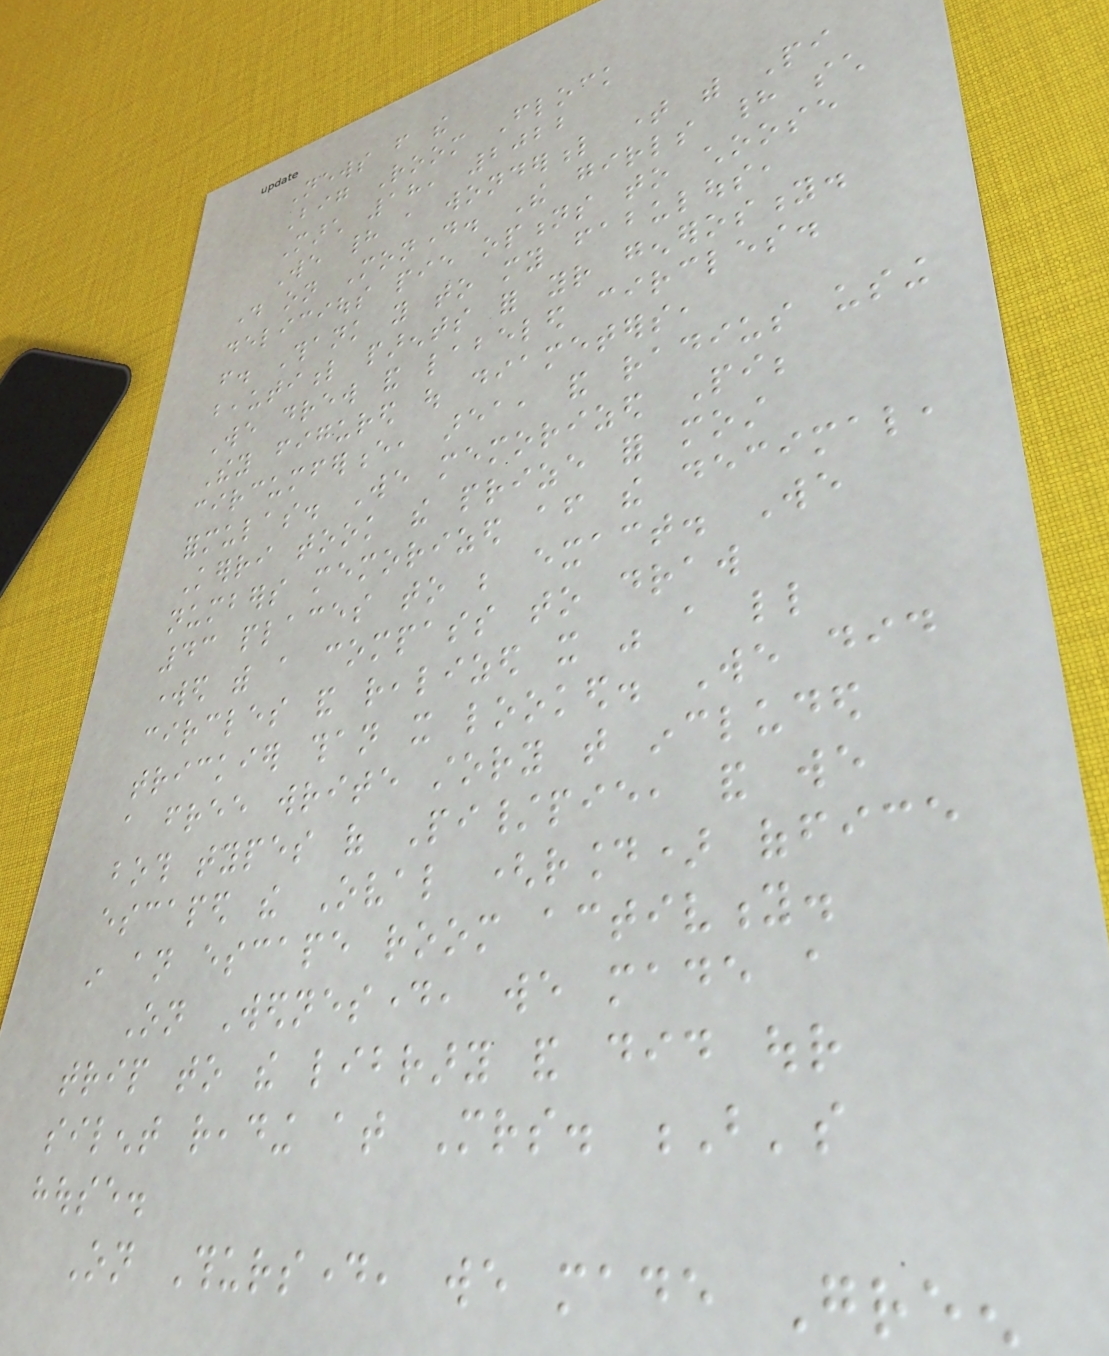News from the
Big Room Flock
March 18, 2022
We had a wonderful time with Pi
day on Monday. The girls had such
delicious pie options to choose
from. Thank you to my fabulous,
beautiful parents for your generosity.
We drew and labeled circles.
They figured out diameters,
circumference, area, and radius using
formulas. We memorized Pi;
Kerri took the prize for most
numbers memorized after the decimal,
43 places to be exact. We
worked with a compass to draw
circles and realized it was a little
trickier than it looked. We did
a free write story that included
both types of Pi/pie, and we
escaped the Oval (round) office
in an escape room activity.
On Wednesday, we made a
trip to the library and did our
silent reading at Mrs. B's
house.
On Thursday, we made Green
